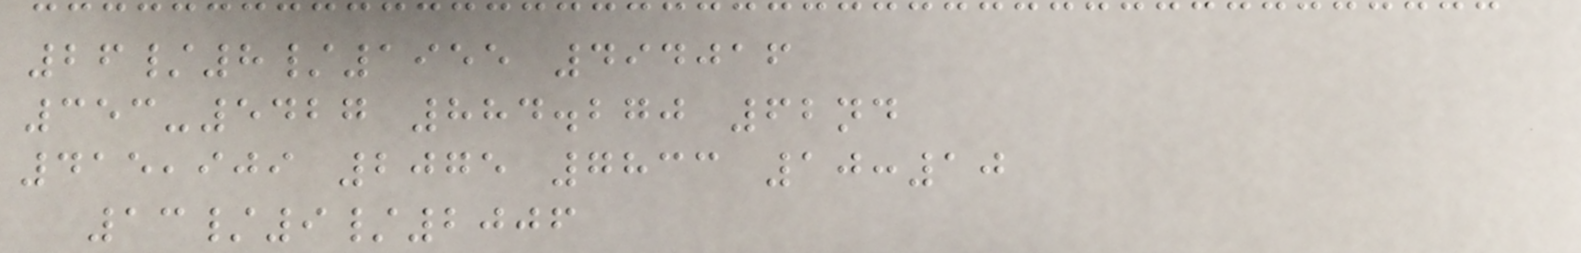26/8/1955 494016
353-5427 884.270 62nd
415,909 2075 7833 10:10
13/9/2006
